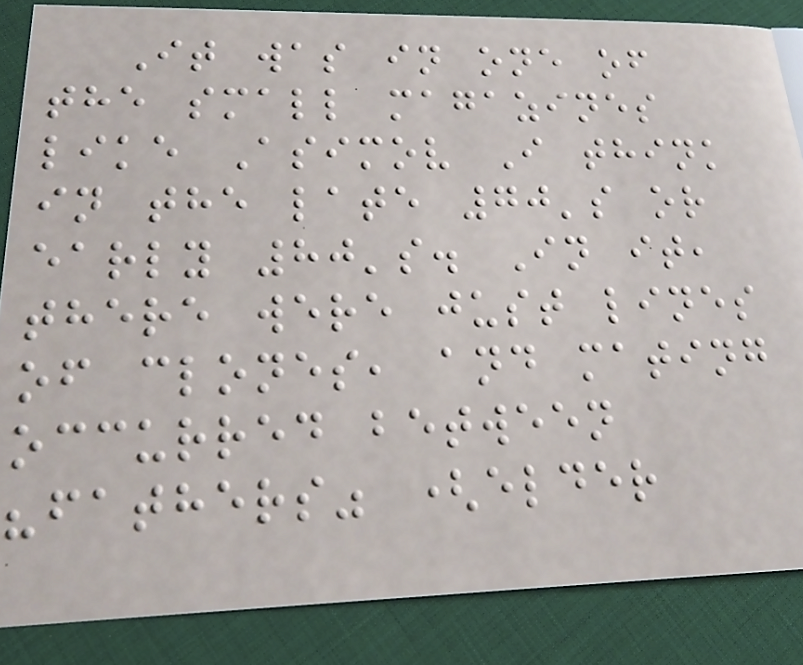It was in one of
the small magazines
like Asimov I think
in the late 70's or
early 80's. In it,
there were just lines
of clones, and mating
occurred between
"fathers" (elder
